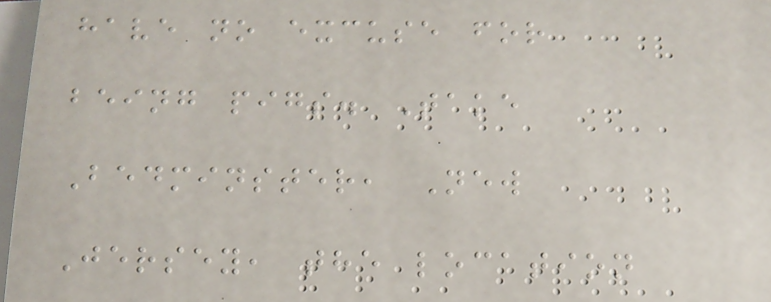have no excuse for
being pigs. Take
Bedminster, New
Jersey, the location
